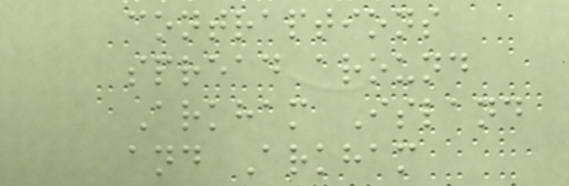contraptions
spread around
Arkham Island
and Arkham
